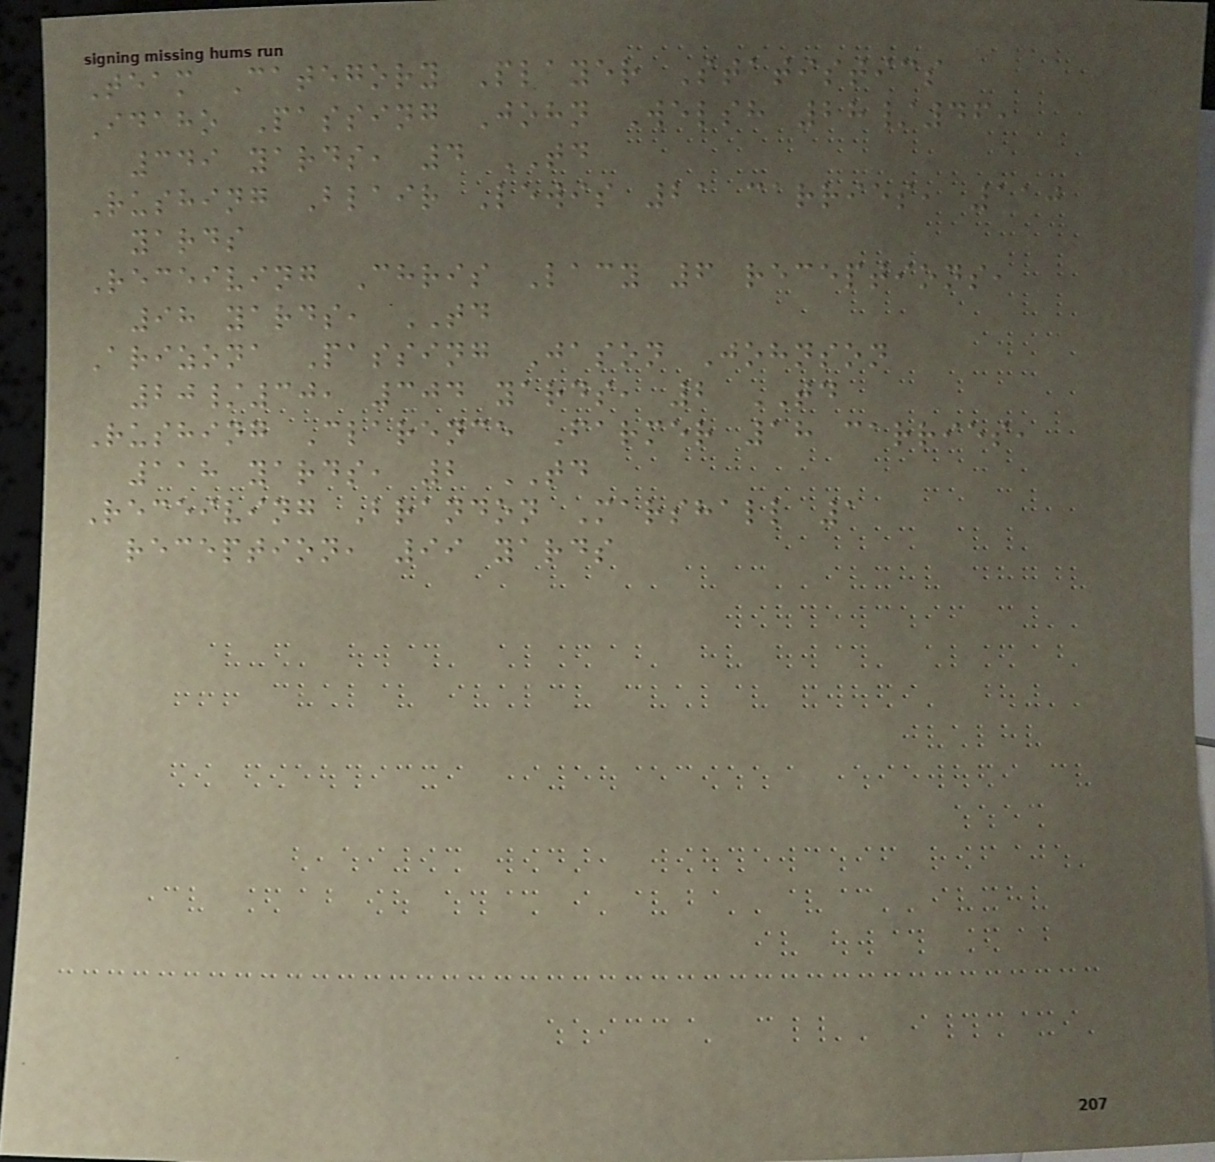Team Category Player Statistics
Idaho Passing John Welsh 28/46,
349 yards, 4 TD
Rushing Blair Lewis 21 carries, 110
yards
Receiving Chris Lacy 6 receptions,
98 yards, TD
Arizona Passing Jason Johnson
20/30, 304 yards, 2 TD
Rushing Clarence Farmer 18 carries,
118 yards, 2 TD
Receiving Brandon Marshall 1
reception, 99 yards
